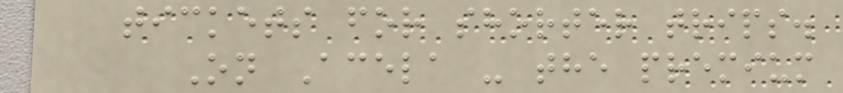tickets for shorter trips.
On Acela - the premium
